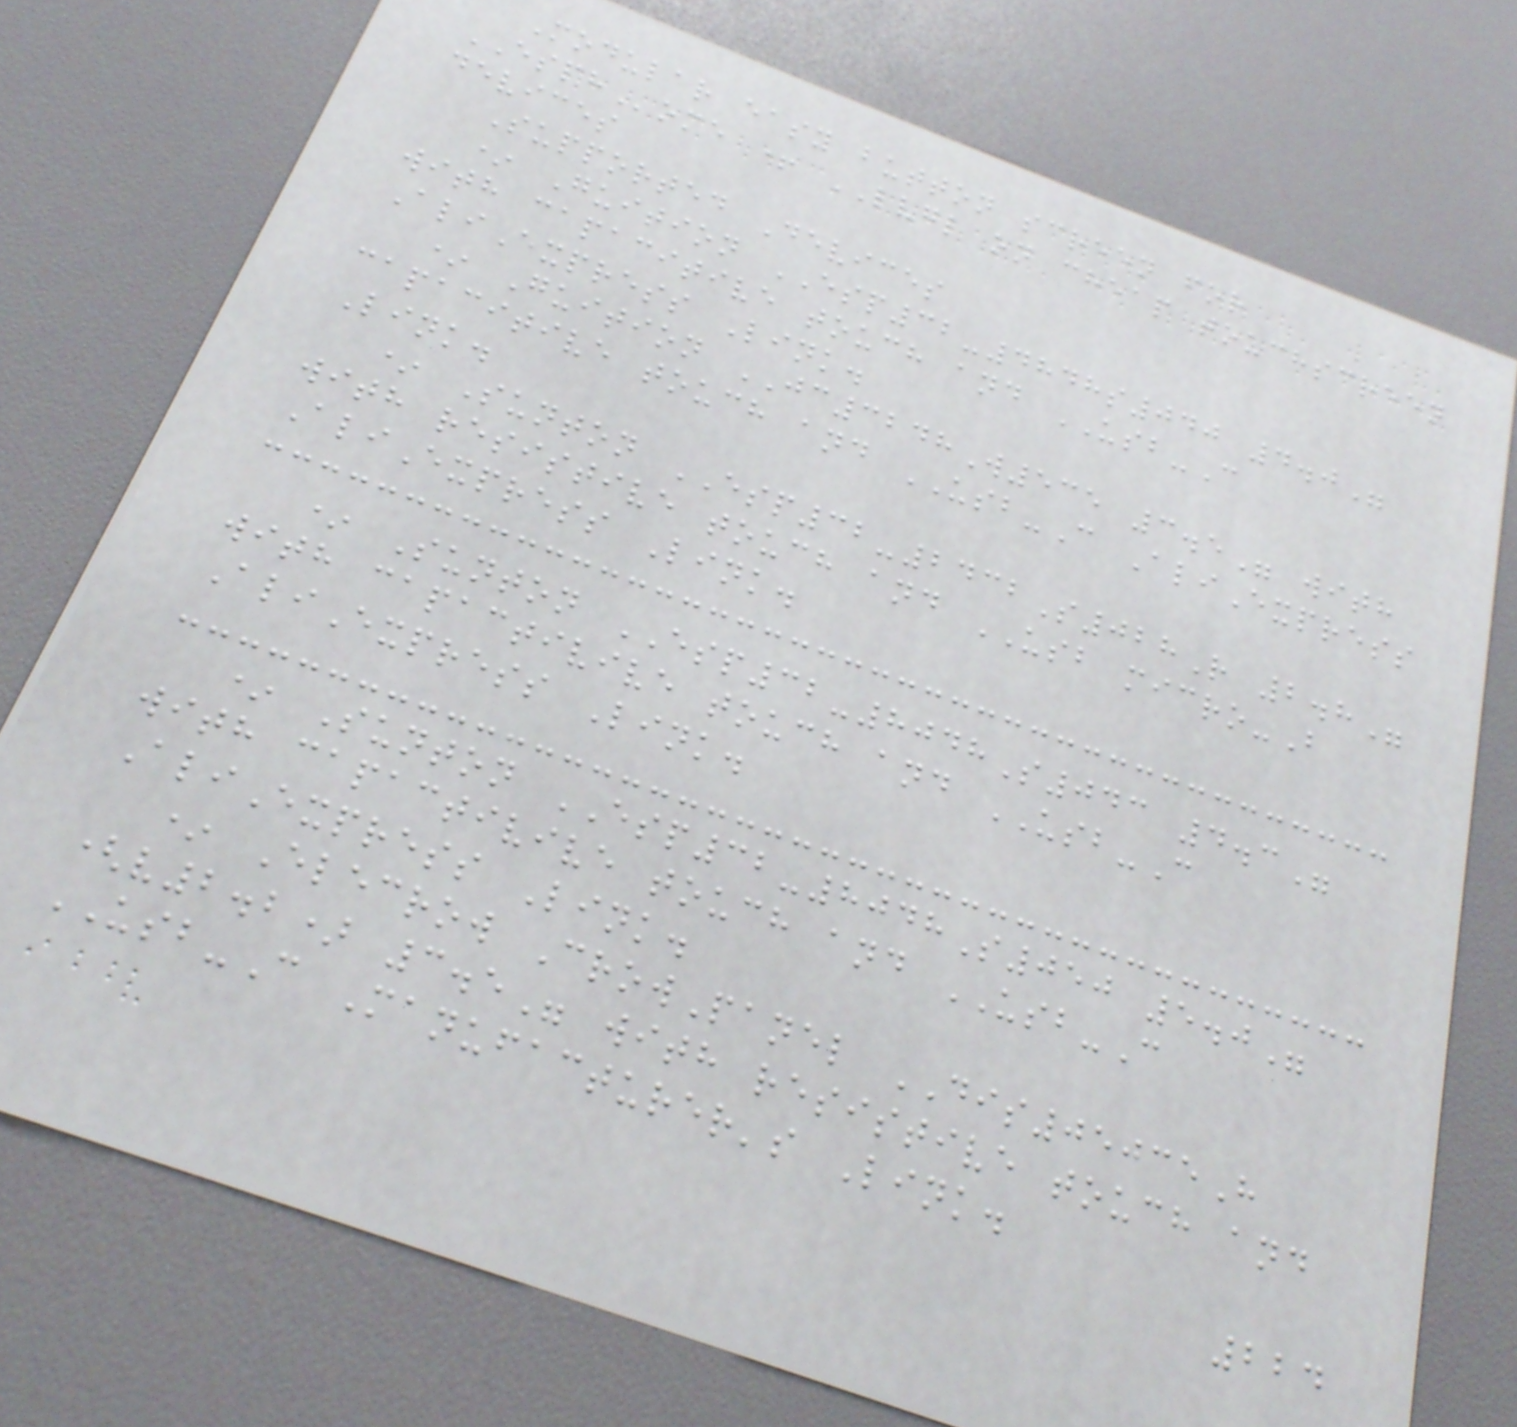Modular easy button screen for
ESPHome + LVGL on cheap touchscreen
devices
Supported Devices
* Guition ESP32-4848s040 4.0"
with capacitive touch and USB-C
AliExpress Link.
* Guition JC3248W535 3.5" with
capacitive touch and USB-C AliExpress
Link.
* Sunton ESP32-2432S028R 2.8"
with resistive touch and USB micro-B
AliExpress Link.
* Sunton ESP32-8048S043 4.3"
with capactivive touch and USB-C
AliExpress Link.
* Sunton ESP32-8048S050 5.0"
with capactivive touch and USB-C
AliExpress Link.
* Elecrow CrowPanel DIS05035H
(v2.2) 3.5" with resistive touch and
USB-C Manufacturer's Link.
224
